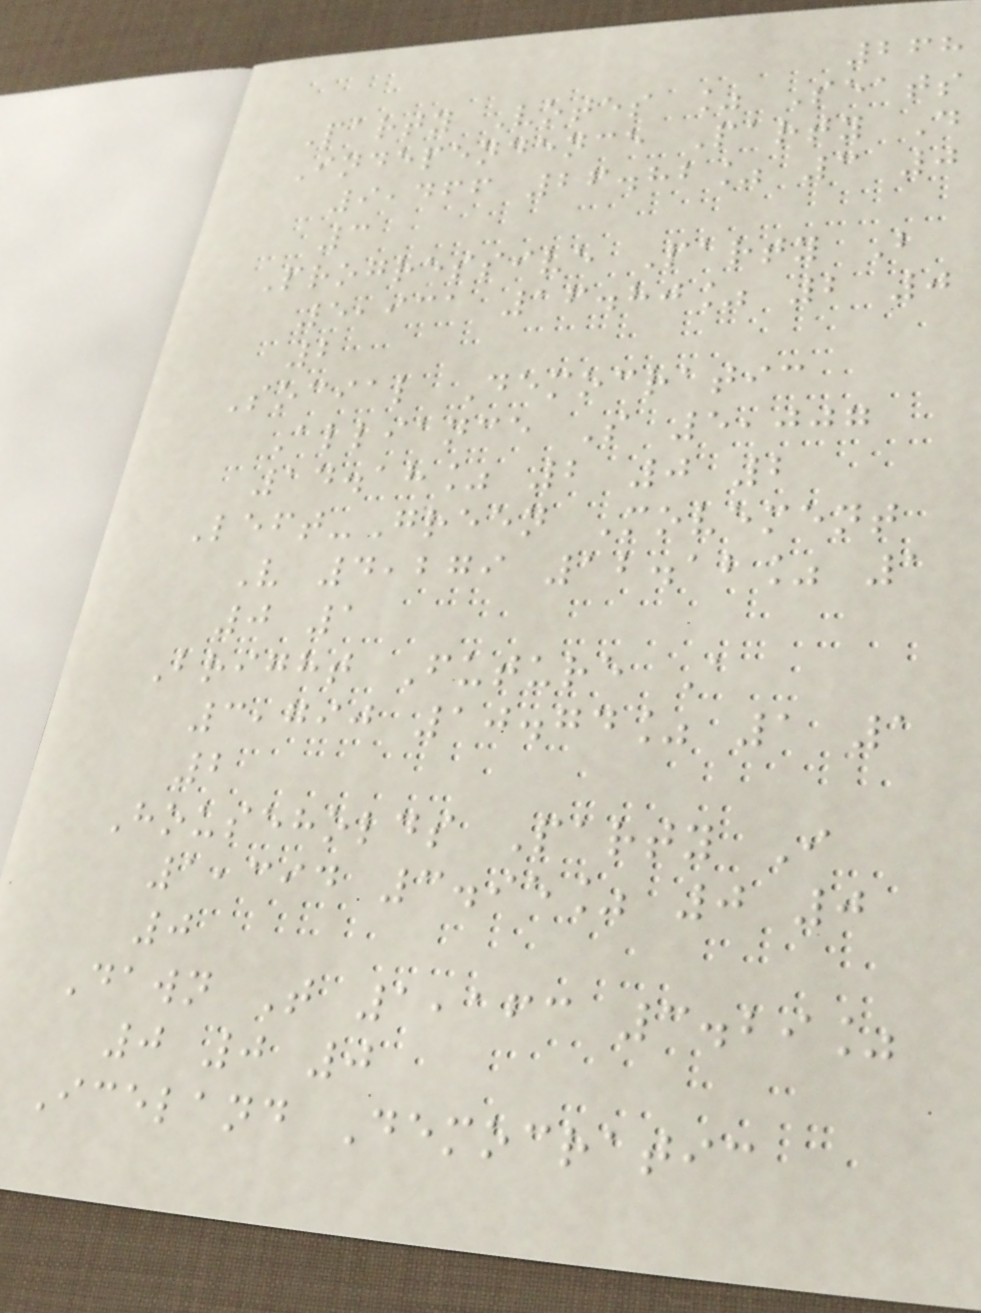268
Party Votes % Seats
Independence Party D
9,466 26.82% 3 0
3
Progressive Party B
5,931 16.80% 2 0
2
Social Democratic
Alliance S 5,007
14.18% 2 0 2
Left-Green Movement
V 4,279 12.12% 1
0 1
Bright Future A
3,790 10.74% 1 1
2
Households Party I
1,394 3.95% 0 0
0
Dawn T 1,163 3.29%
0 0 0
Iceland Democratic
